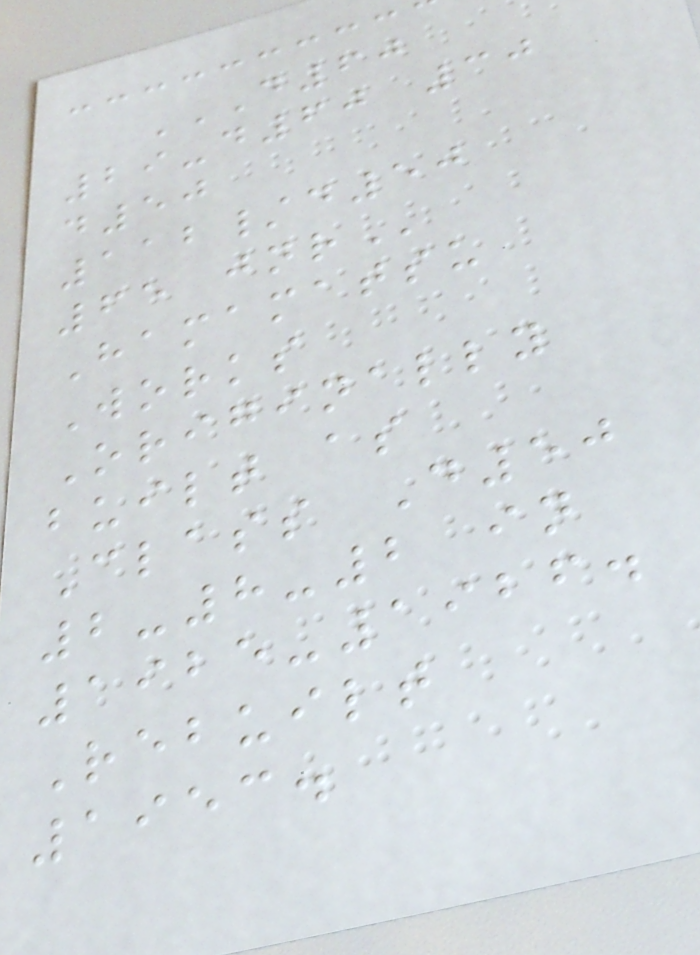D60
29-D60 30
D50
112/D50
65 JNR
Hamamatsu
Works
Originally
built as
Class D50
2-8-2 in
1925-1926.
Rebuilt
1953.
